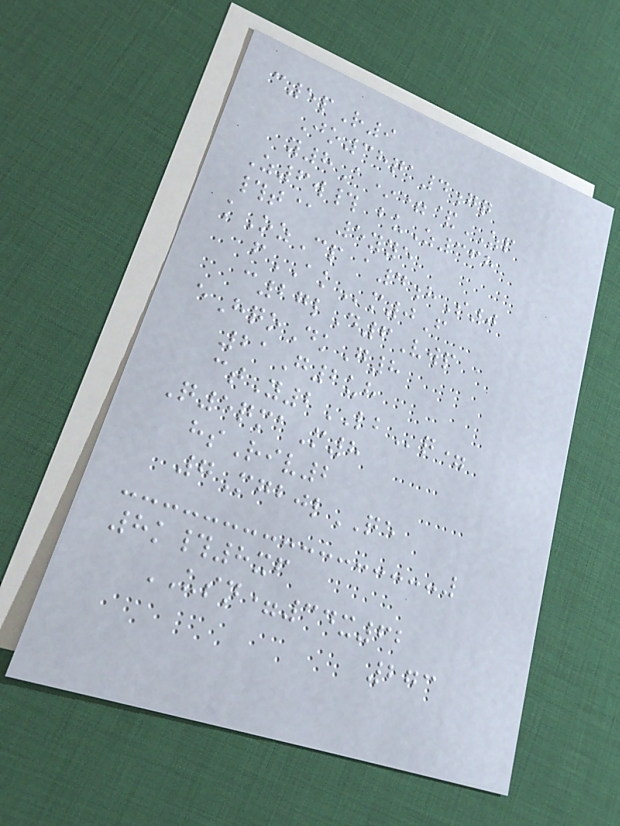c5pR9
Jo38qa4gq
y8A*=&ZP
Z6w# buZ368
#t@ 5yye
kOzCp a4hS0
fAKm0F
c27lD6Vwp
eHqoDkG8
21G2uh
ctY2LBq=
Q5qmaM8
hsRiv2
7MgbjlQE
8k#8xf
USN=34x62
273
